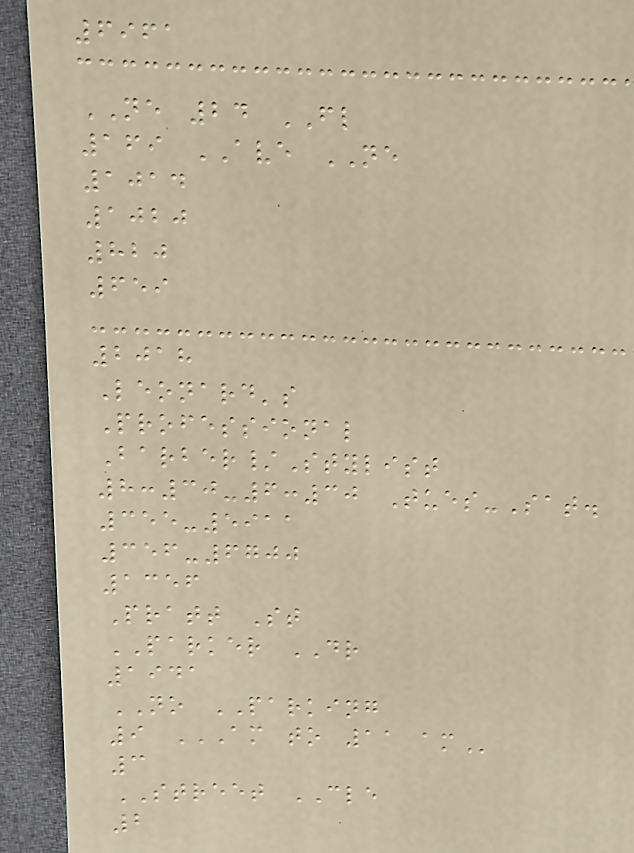6961
NE 24 FL
169 AVE NE
1014
1020
820
659
2018
Leonard's
Professional
Barber/Stylist
8:30-6:30 Tues-Sat.
355-5911
356-6700
1356
Pratt St
PARKER DR
1941
NO PARKING
9 AM TO 11 AM
3
STREET CLE
2
